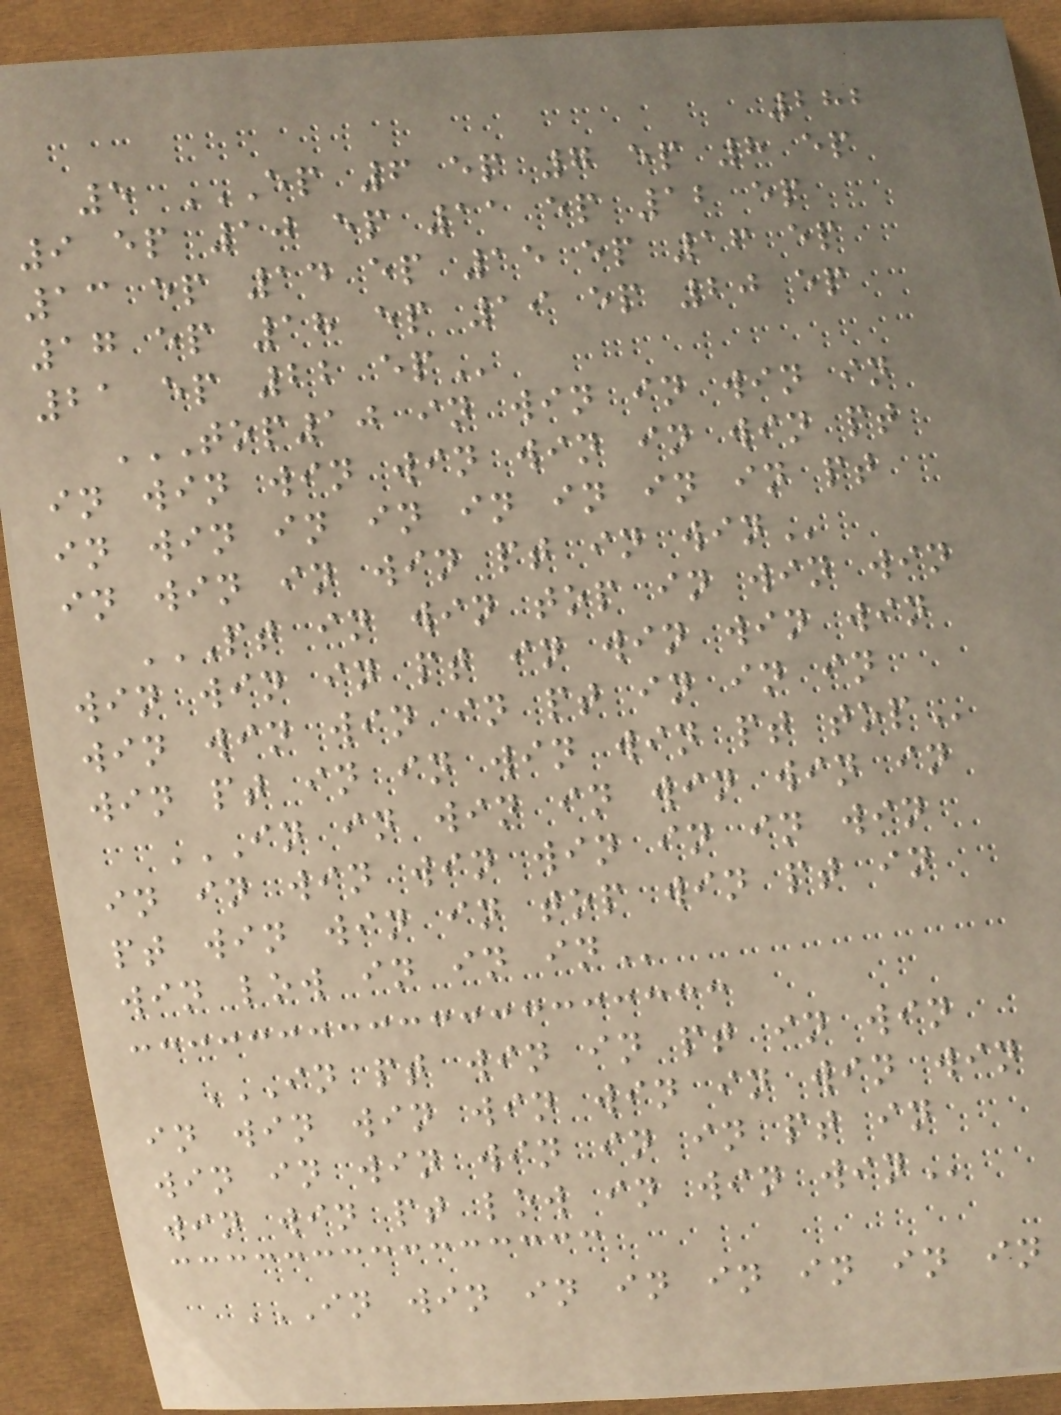282
5 EP 6 EP 7 EP 8 EP
9 EP 10 EP 11 EP 12 EP
13 EP 14 EP 15 EP 16 EP
17 EP 18 EP 19 EP 20 EP
21 EP 22 EP
TOP10 IN WIN IN WIN IN
IN WIN WIN WIN WIN IN WIN PT
IN WIN IN IN IN IN IN IN PT
IN WIN IN WIN PT IN WIN
PT IN WIN TOP IN WIN WIN
WIN WIN IN PT IN WIN WIN WIN
WIN WIN WIN IN PT IN IN IN
WIN PT IN IN WIN WIN PT TOP
IN IN WIN IN WIN WIN IN
IN IN WIN WIN WIN IN IN WIN
PT WIN WIN IN TOP WIN PT IN
WIN LOW IN IN IN
IN PT WIN IN PT IN WIN
IN WIN WIN WIN WIN IN WIN WIN
WIN IN WIN WIN IN IN PT IN
WIN WIN PT LOW IN WIN WIN
IN WIN IN IN IN IN IN IN
